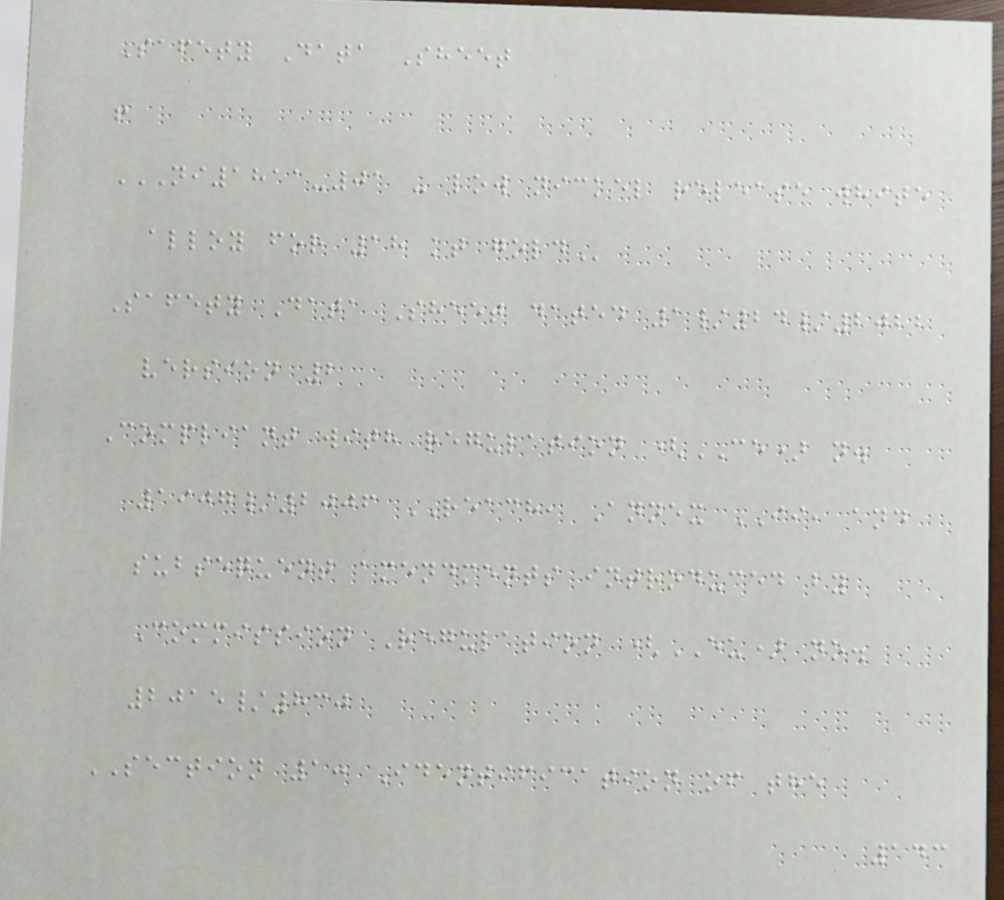Safety Data Sheet
!
NI1811-01 - LOW NICKEL RELEASE WHITE
ALLOY FOR 18 KT GOLD
Safety Data Sheet dated 1/24/2022
version 2
Compliant with regulation (CE) n.
1907/2006 REACH, Annex II, and
subsequent amendments introduced by
Commission Regulation (EU) no.
2015/830
SECTION 1: Identification of the
143
